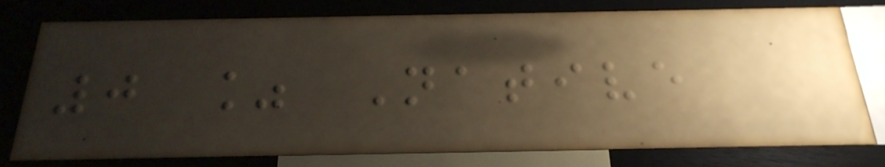0 % Native
